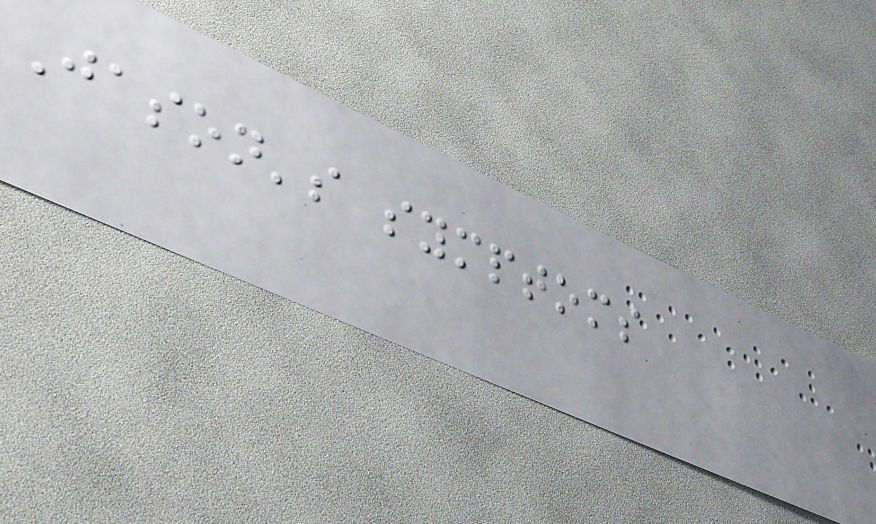Jason's symptoms
